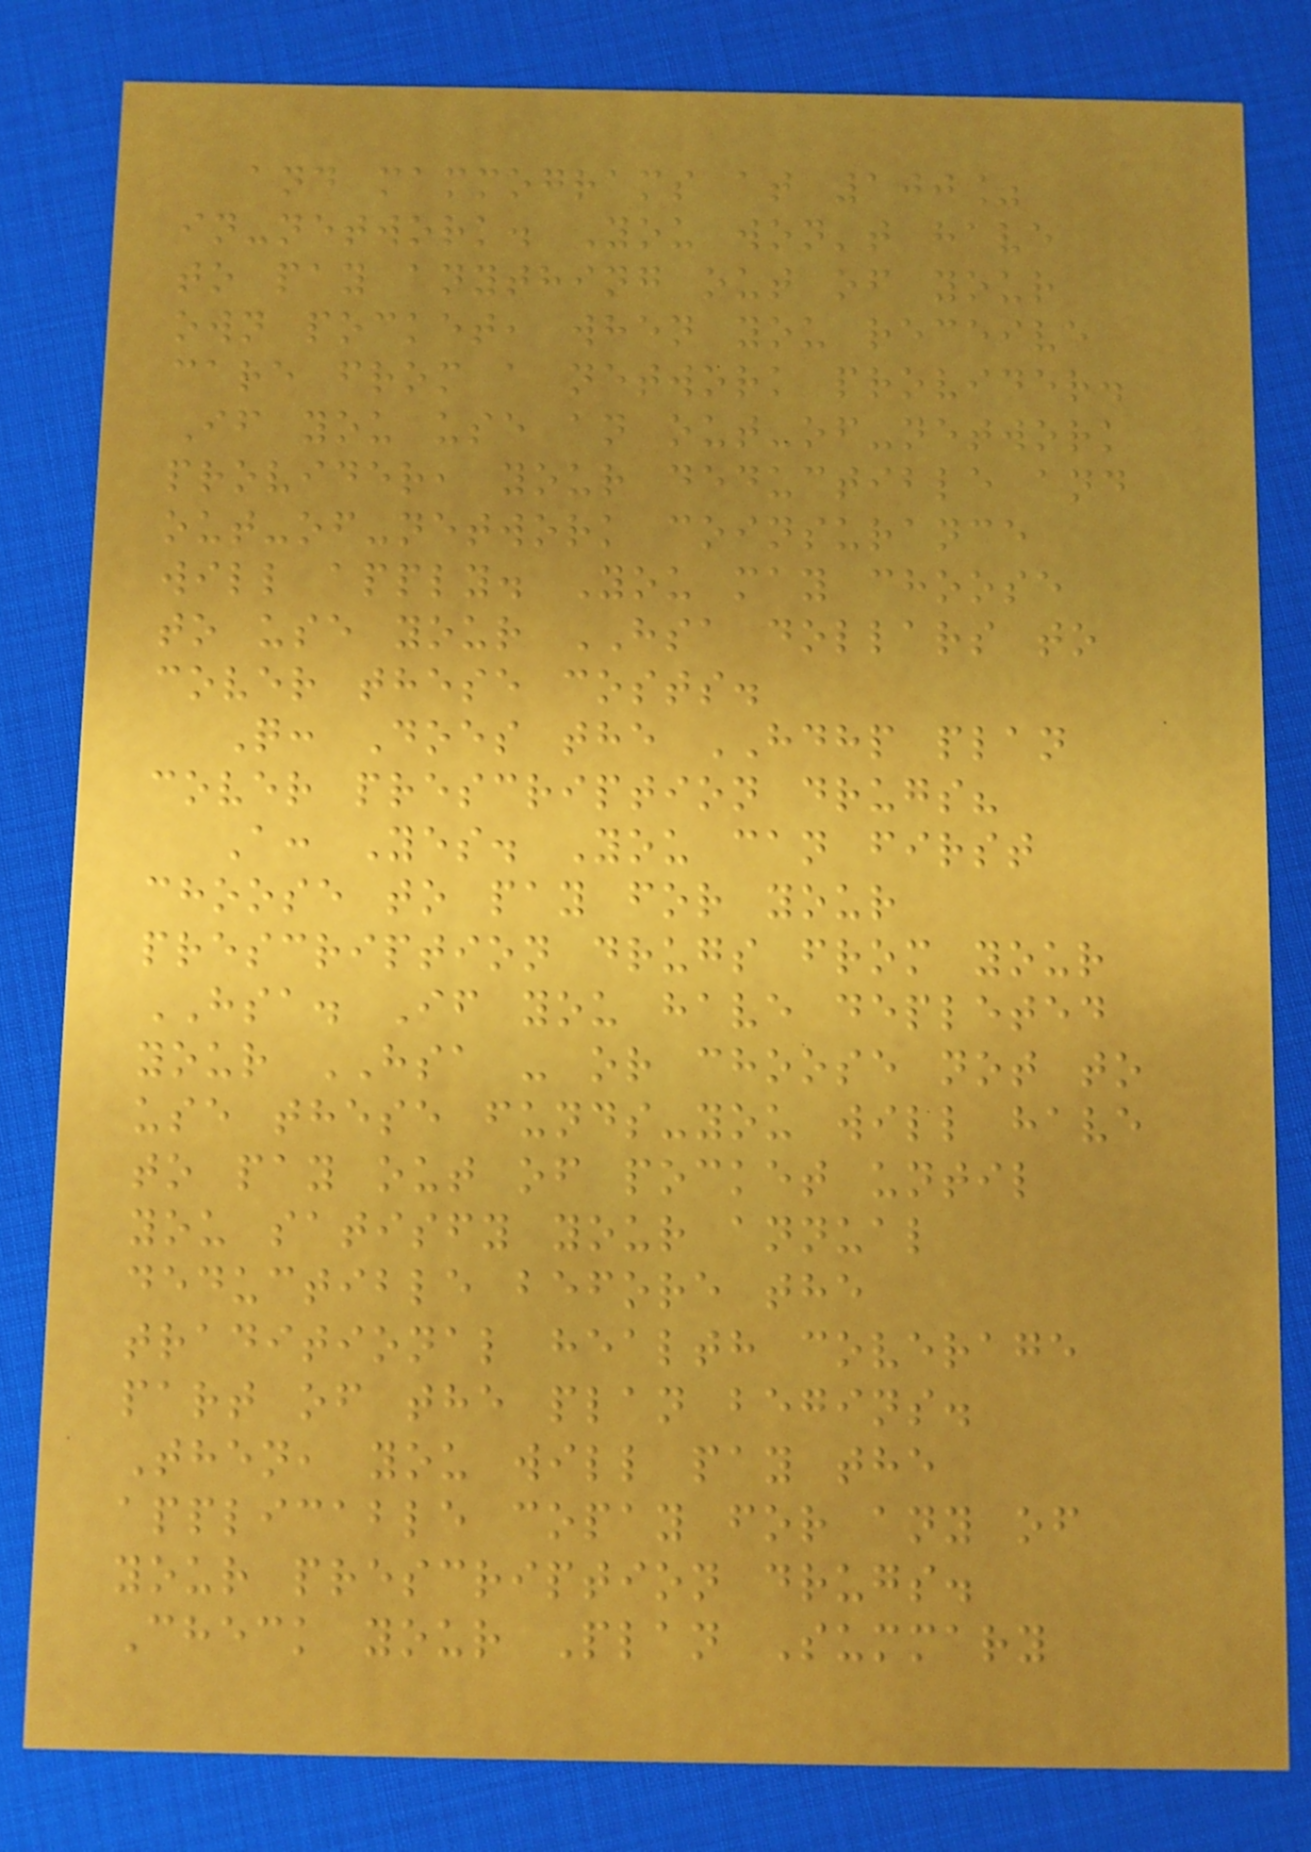and mammograms at 100%
in-network. You won't have
to pay anything out of your
own pocket, when you receive
care from a network provider.
If you use an out-of-network
provider, your deductible and
out-of-network coinsurance
will apply. You may choose
to use your HSA dollars to
cover these costs.
Q: Does the HDHP plan
cover prescription drugs?
A: Yes. You can first
choose to pay for your
prescription drugs from your
HSA. If you have depleted
your HSA - or choose not to
use these funds-you will have
to pay out of pocket until
you satisfy your annual
deductible before the
traditional health coverage
part of the plan begins.
Then, you will pay the
applicable copay for any of
your prescription drugs.
Check your Plan Summary
